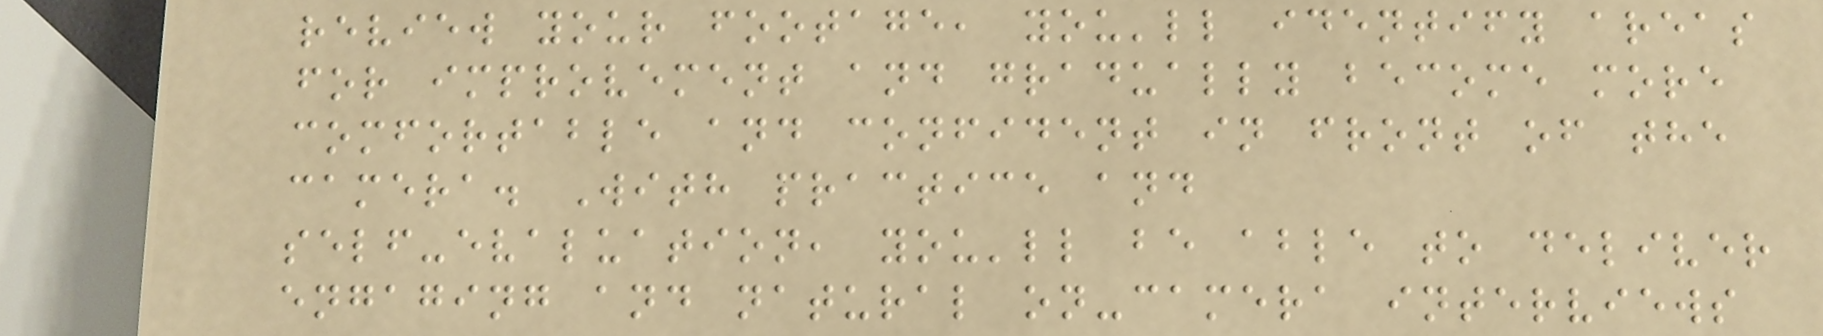review your footage, you'll identify areas
for improvement and gradually become more
comfortable and confident in front of the
camera. With practice and
self-evaluation, you'll be able to deliver
engaging and natural on-camera interviews
